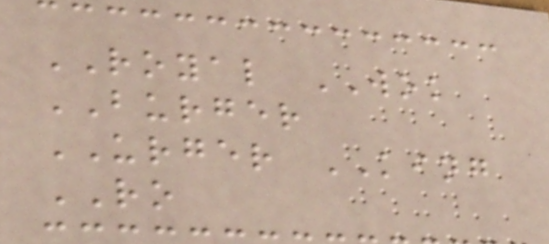ROYAL WOK
BURGER
URGER KING
RO
